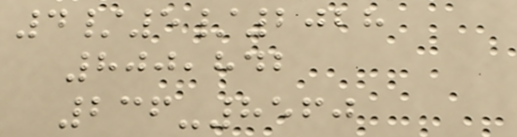4/5/2028
800,842
236-8560
